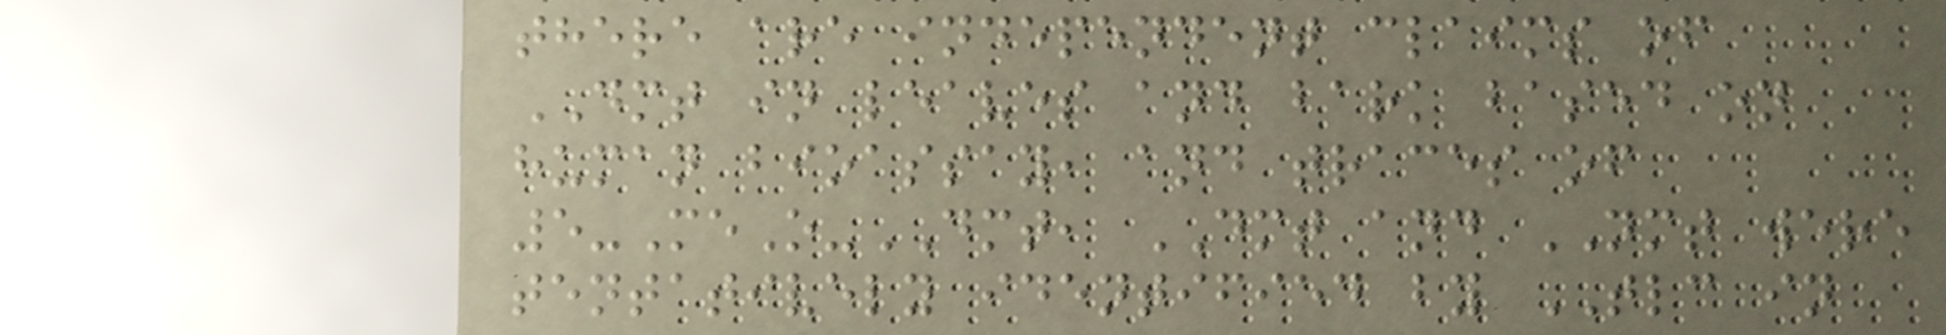there are independent claims of
DMT in leaves and bark based on
human bioassay, and traces of
5-MeO-DMT, DMT and NMT were
tentatively identified by TLC in
